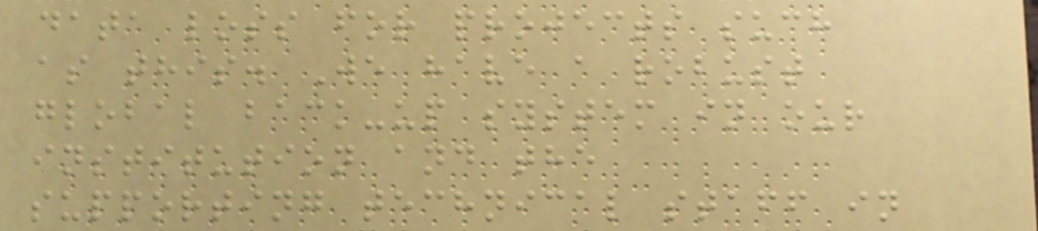data loss for projects such
as this. We have a robust
global back-up system in our
institution and the
supporting technical staff in
